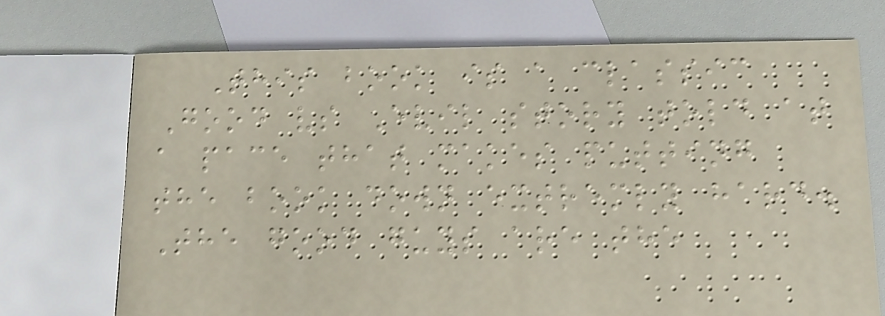This book is a classic
Good vs Evil story told at
a pace that makes putting
the book down extremly hard.
The good guys are the
